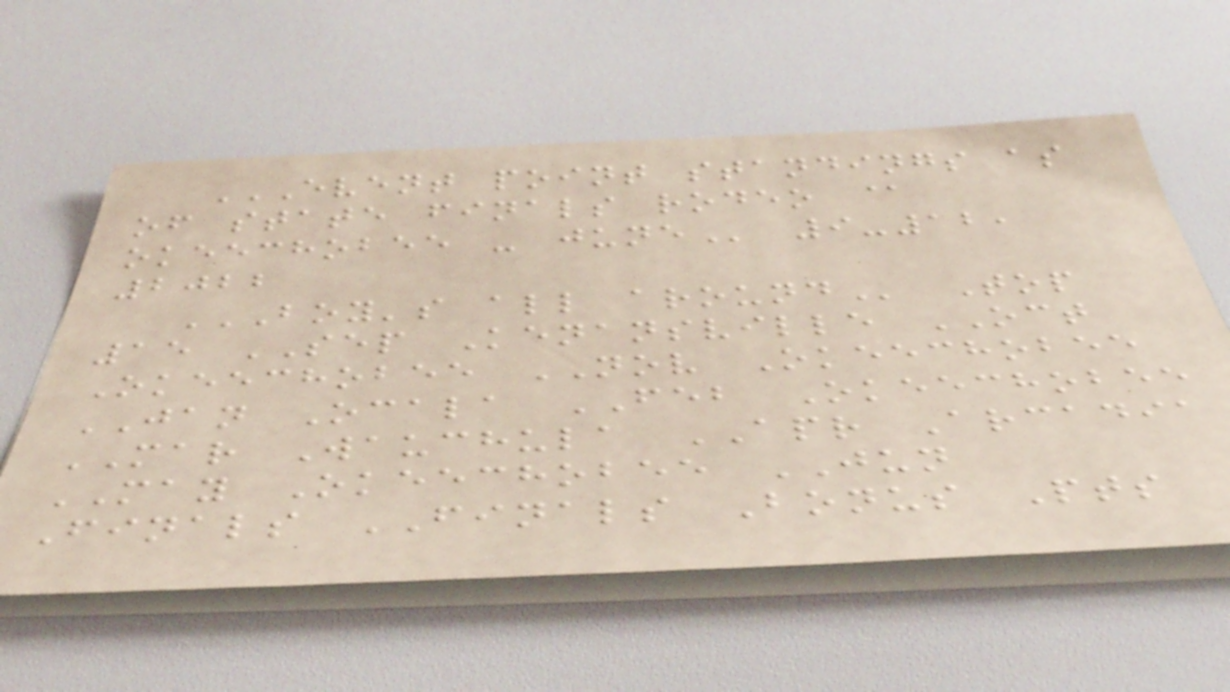EVENT POINT STANDINGS AS
OF STATE FINALS RODEO @
OKEECHOBEE - JUNE 9-12,
2022
BOY'S ALL AROUND Top
15 SEP Kenansville OCT
Okeechobee NOV Okeechobee
JAN Ocala FEB Okeechobee
MAR Wauchula APR Arcadia
MAY Okeechobee JUN
Finals FINALS Bonus Pts
